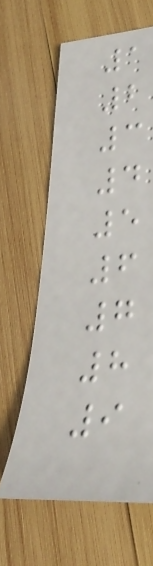1
2
3
4
5
6
7
8
9
